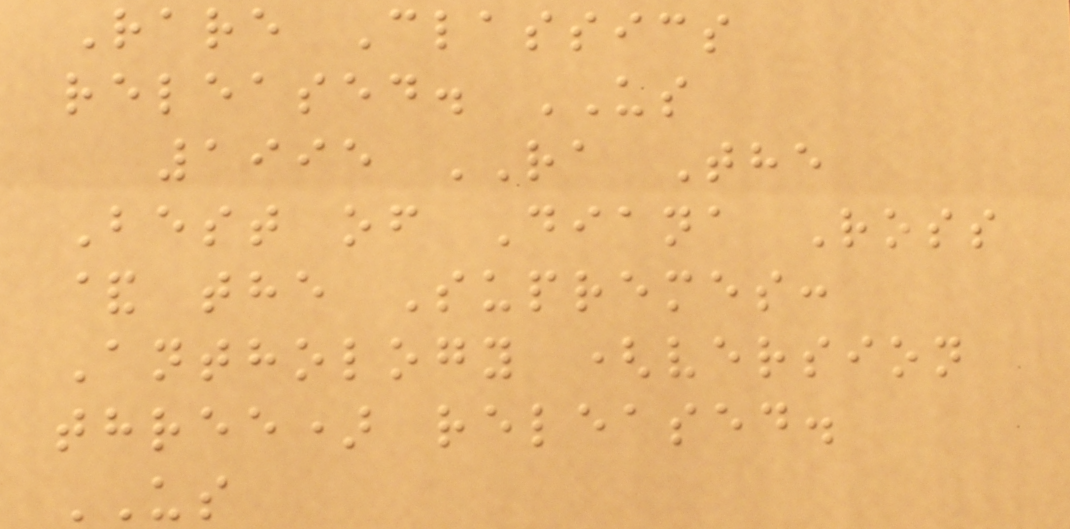Rare Classics
released. US
1995 RA The
Best of Diana Ross
& the Supremes:
Anthology (version
three) released.
US
